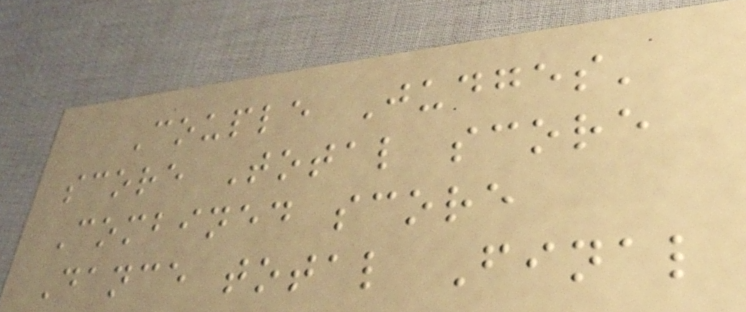Couple Judges'
score Total score
Combined score
Dance total Final
